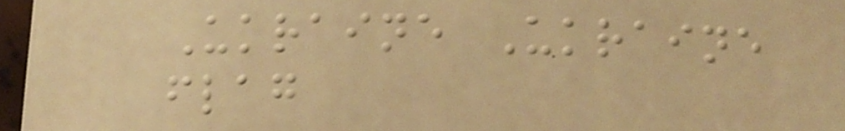Ukraine Ukraine
flag
